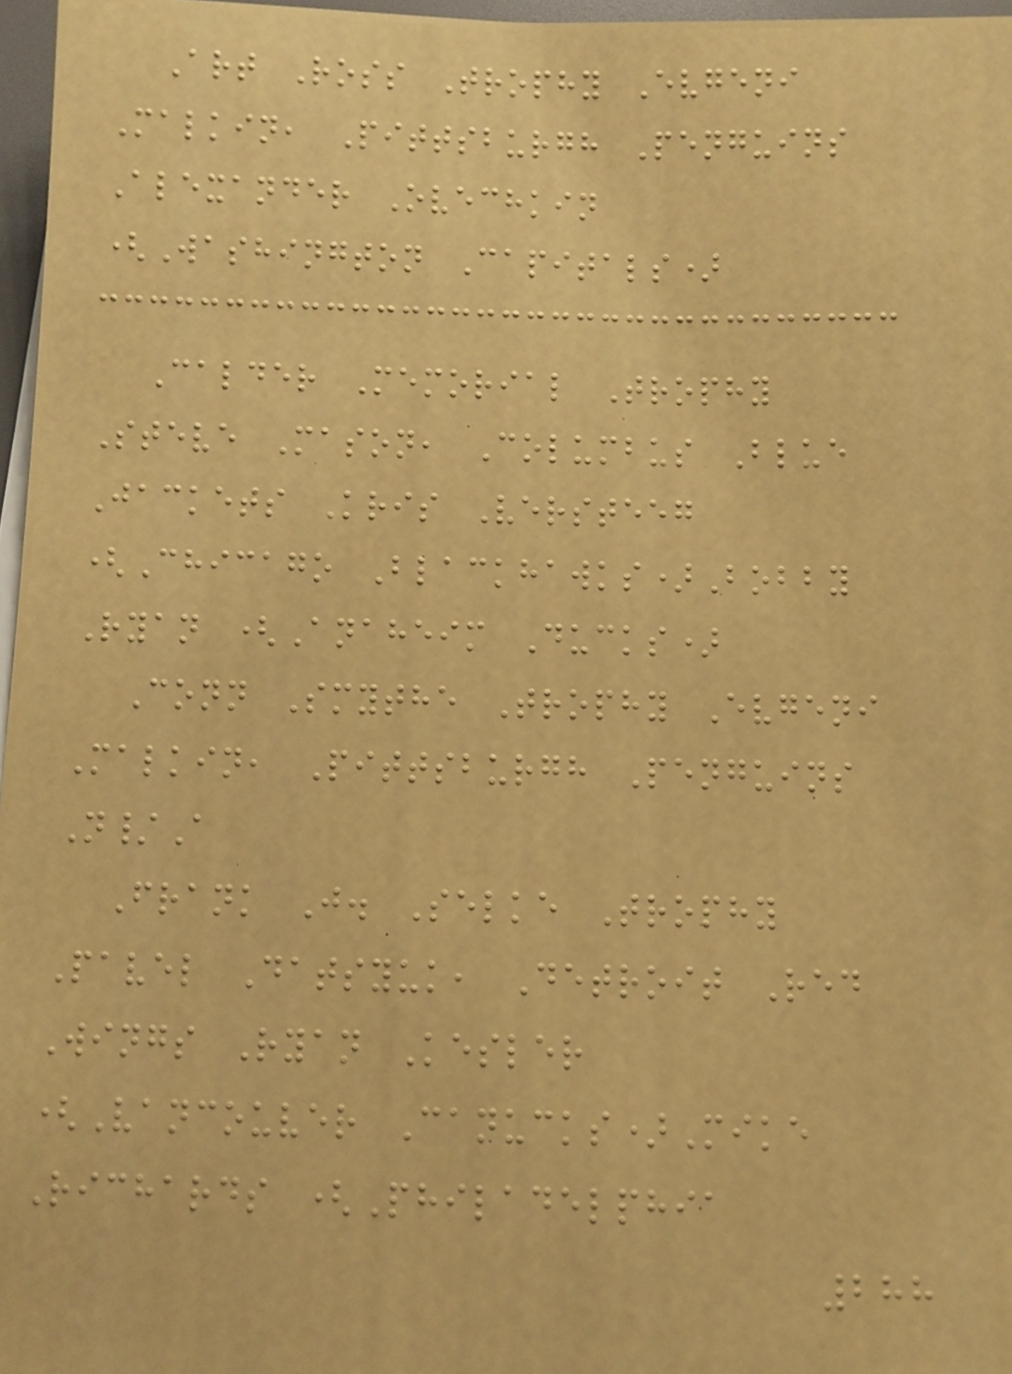Art Ross Trophy Evgeni
Malkin, Pittsburgh Penguins
Alexander Ovechkin
(Washington Capitals)
Calder Memorial Trophy
Steve Mason, Columbus Blue
Jackets Kris Versteeg
(Chicago Blackhawks)Bobby
Ryan (Anaheim Ducks)
Conn Smythe Trophy Evgeni
Malkin, Pittsburgh Penguins
N/A
Frank J. Selke Trophy
Pavel Datsyuk, Detroit Red
Wings Ryan Kesler
(Vancouver Canucks)Mike
Richards (Philadelphia
288
